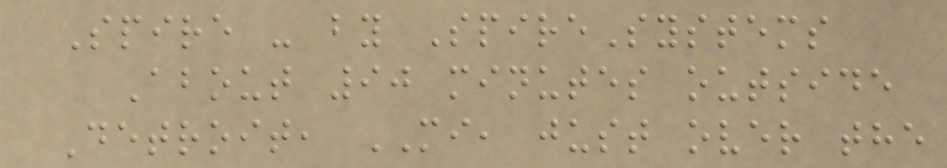Spire - by SpireSystems
About 90 minutes outside
Detroit, MI, just over the
